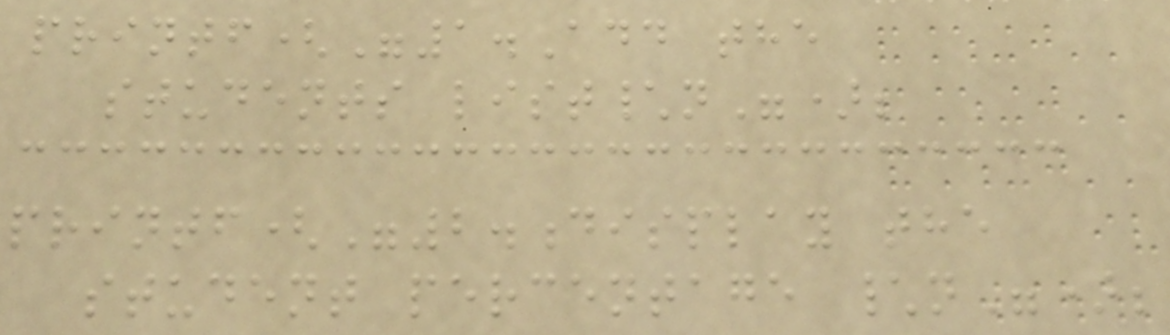printf("1.Add the
students list\n");
printf("2.display the
student percentage \n");
